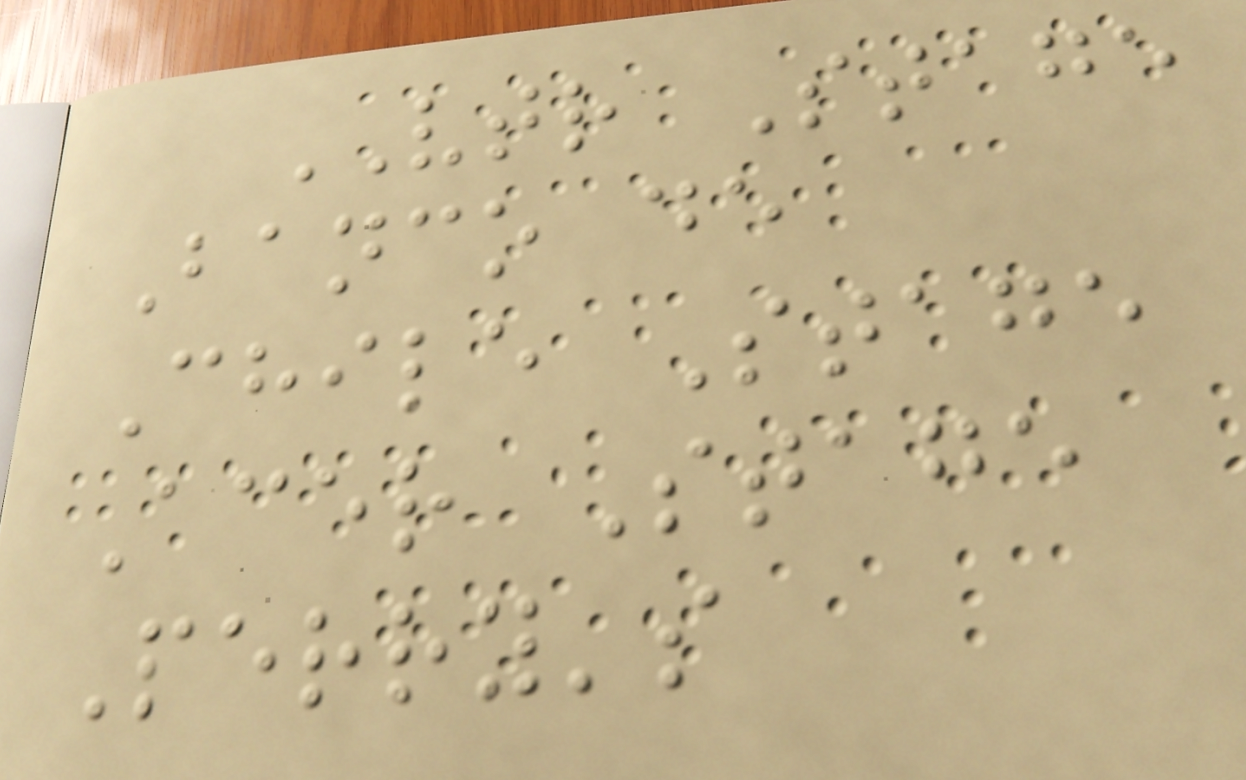VTR Stage
Banco de
Chile Stage
Acer Stage
Perry's
